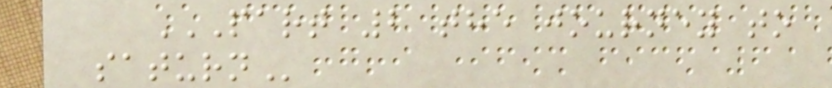PART 2 THE JOURNEY TO
SATURN
